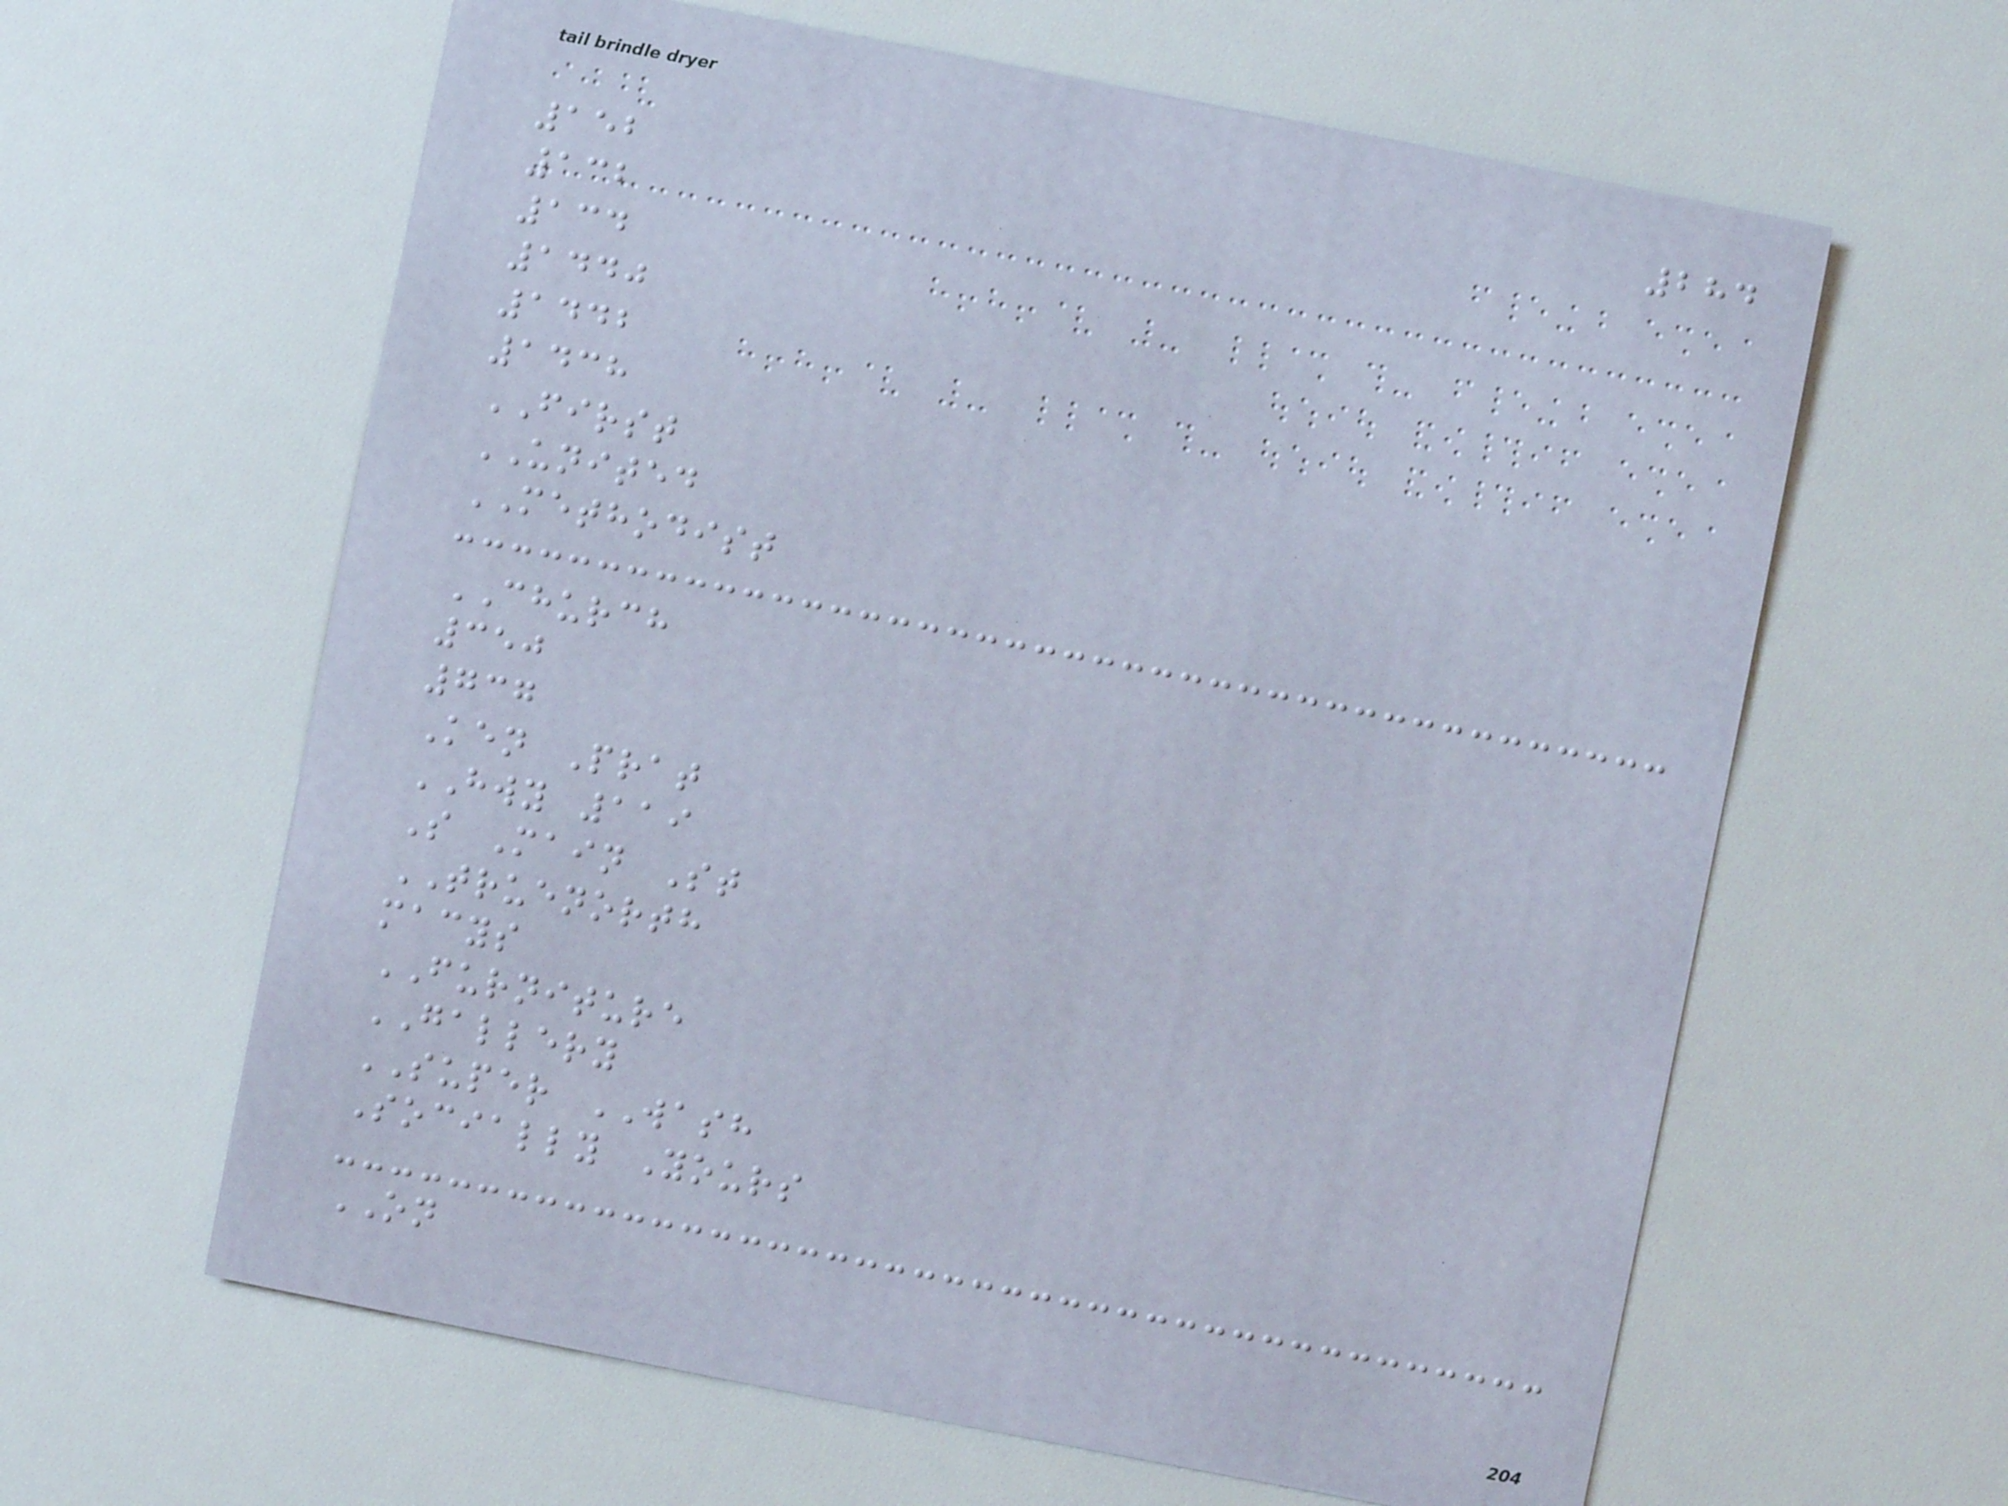284
152
132
134
1440
1442
1438
FIRST
UNITED
METHODIST
CHURCH
350
737
Ken Prat
HWY 119
S Main St
TRUENORTH
macys
FURNITURE
GALLERY
SUPER WASH
Socially Yours
ON
